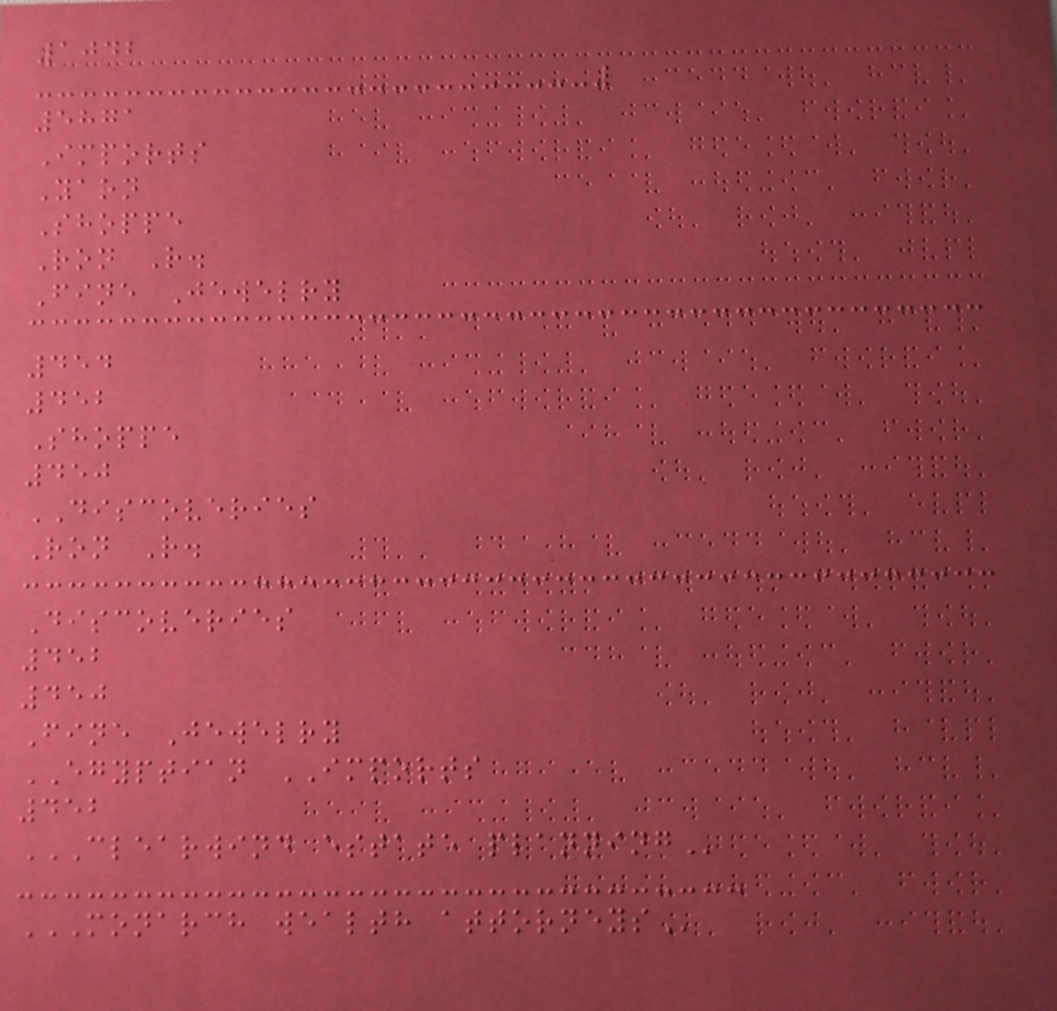1042
5871
Imports
Yarn
Shoppe
Ron R.
Fine Jewelry
454
452
Shoppe
450
DISCOVERIES
Ron R.
Discoveries
452
450
Fine Jewelry
EGYPTIAN IMPORTS
452
CLEARWIND ESTATE PLANNING
MONARCH WEALTH ATTORNEYS
